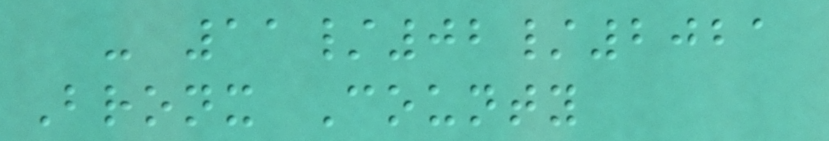- 11/02/2021
Bronx County
